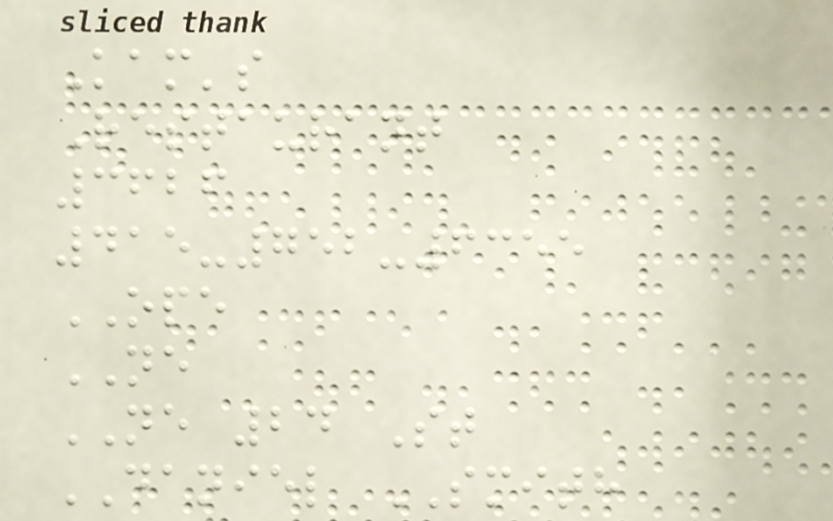Kam's
Restaurant
3626
415-752-6355
OPE
NE
NE 24 St
DANIEL SMITH
